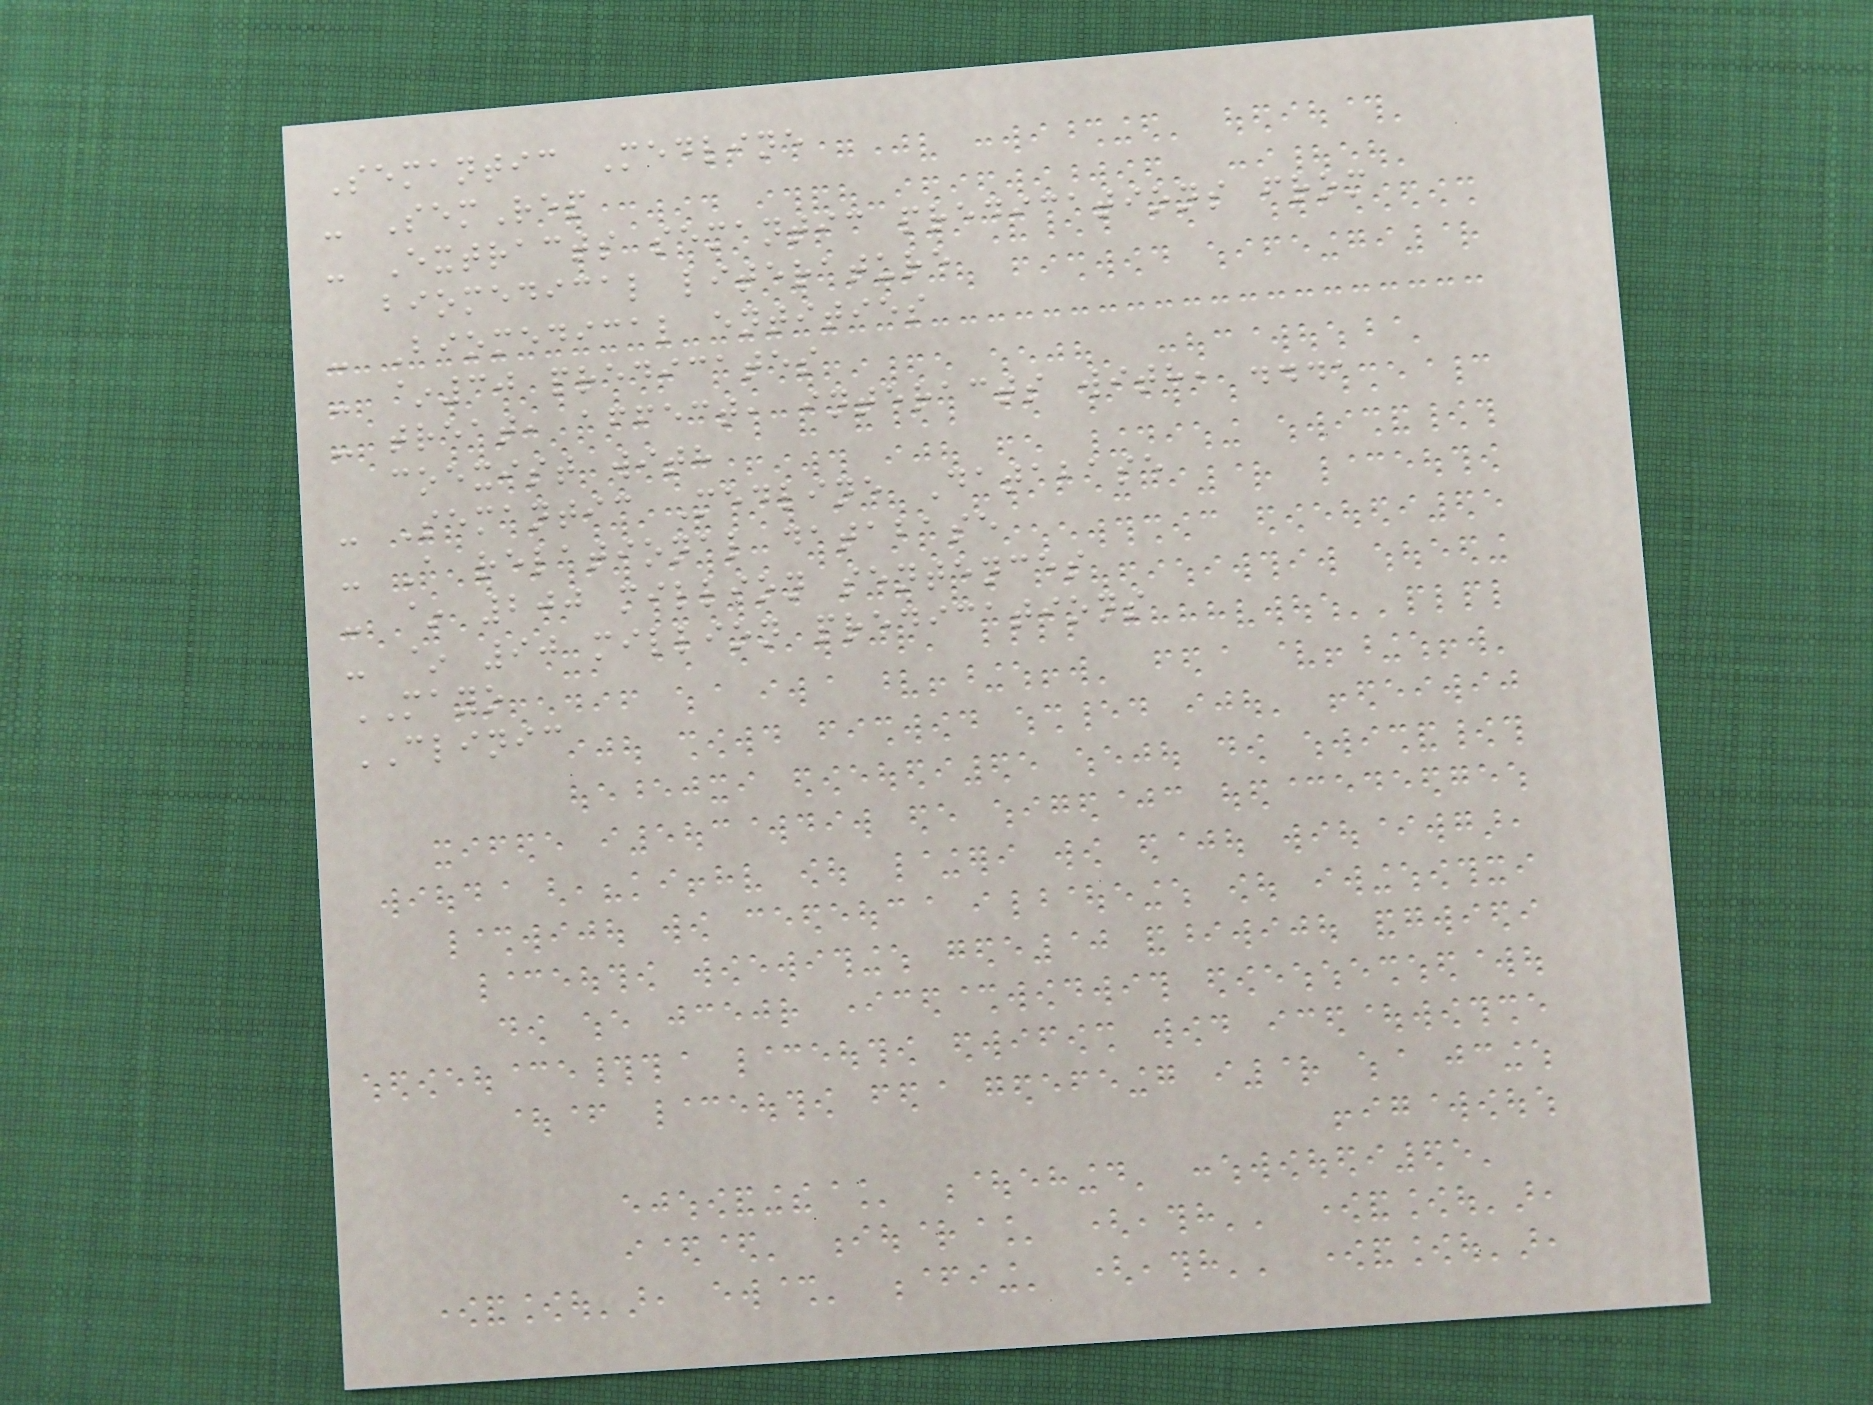Semantic Medline
- SemRep
- Extracts semantic predications from
biomedical literature
- Biomedical entities
- ~30 predicates
- treat, affect, interacts with, ...,
coexist with
- Semantic Medline Database
- A relational database
- ~ 200 million sentences
- ~ 90 million predications
MAYO
CLINIC
